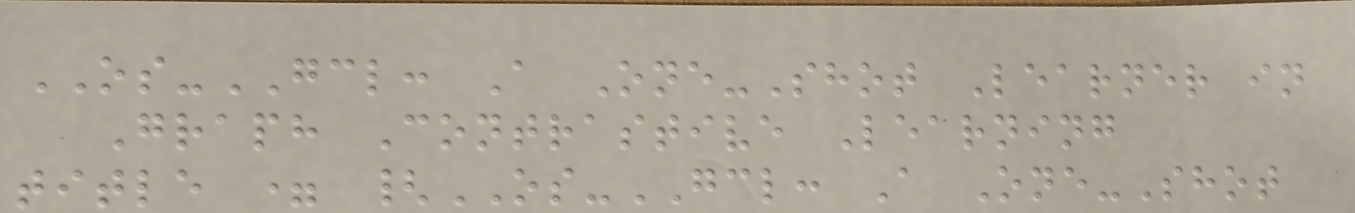OS-GCL: A One-Shot Learner in
Graph Contrastive Learning
title = {OS-GCL: A One-Shot
